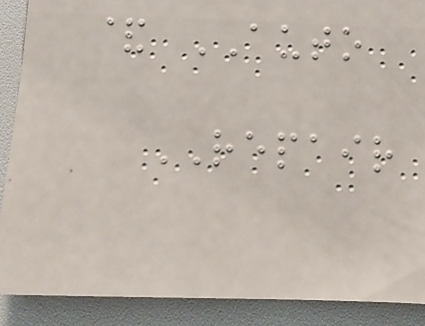& AUTO
REPAIR
